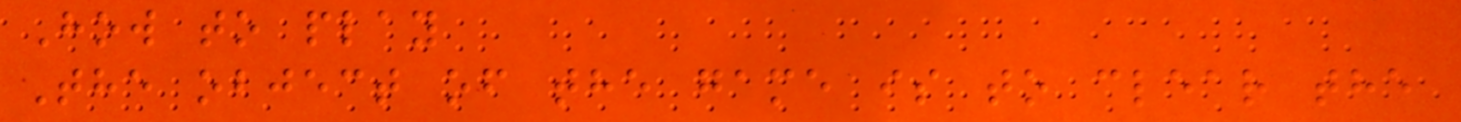How to play
The object of the game is to clear the
